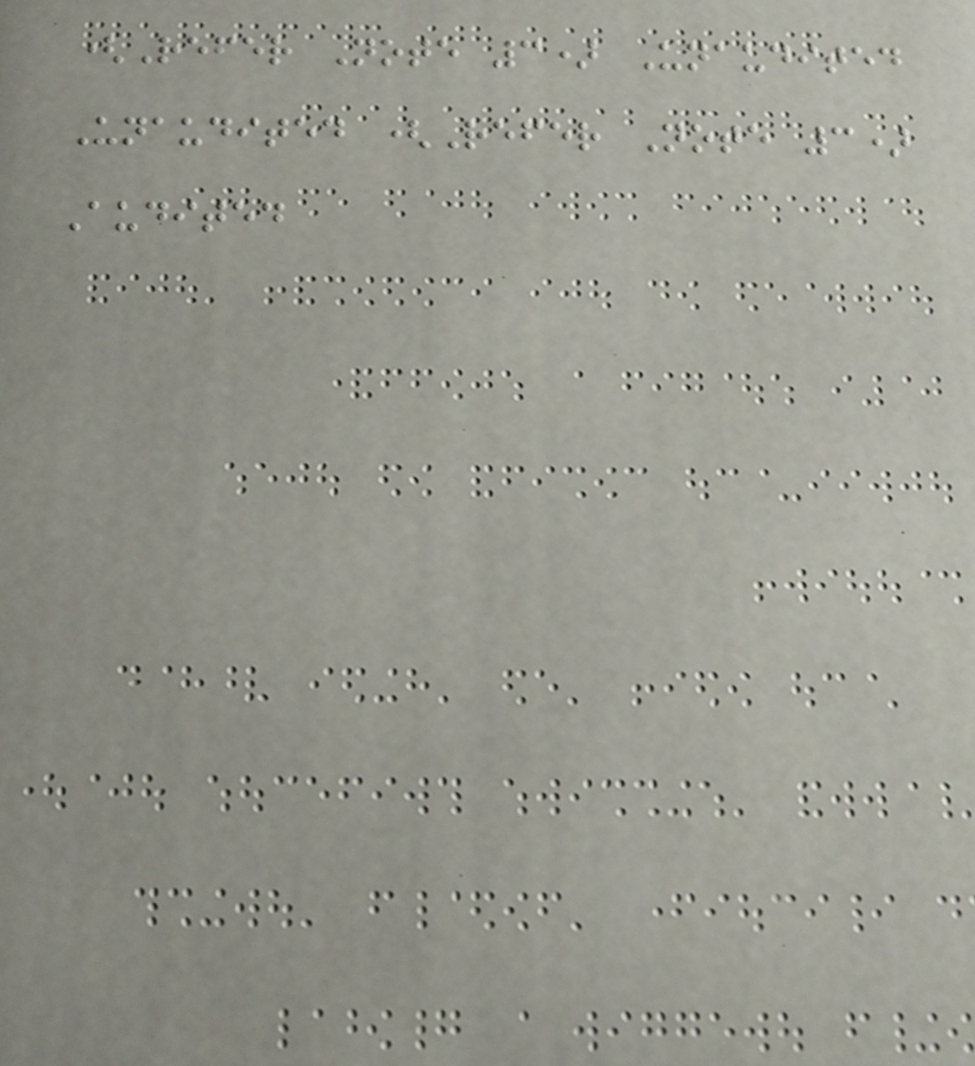(Refer Note 3) Unaudited
Unaudited (Refer Note 3)
Audited
